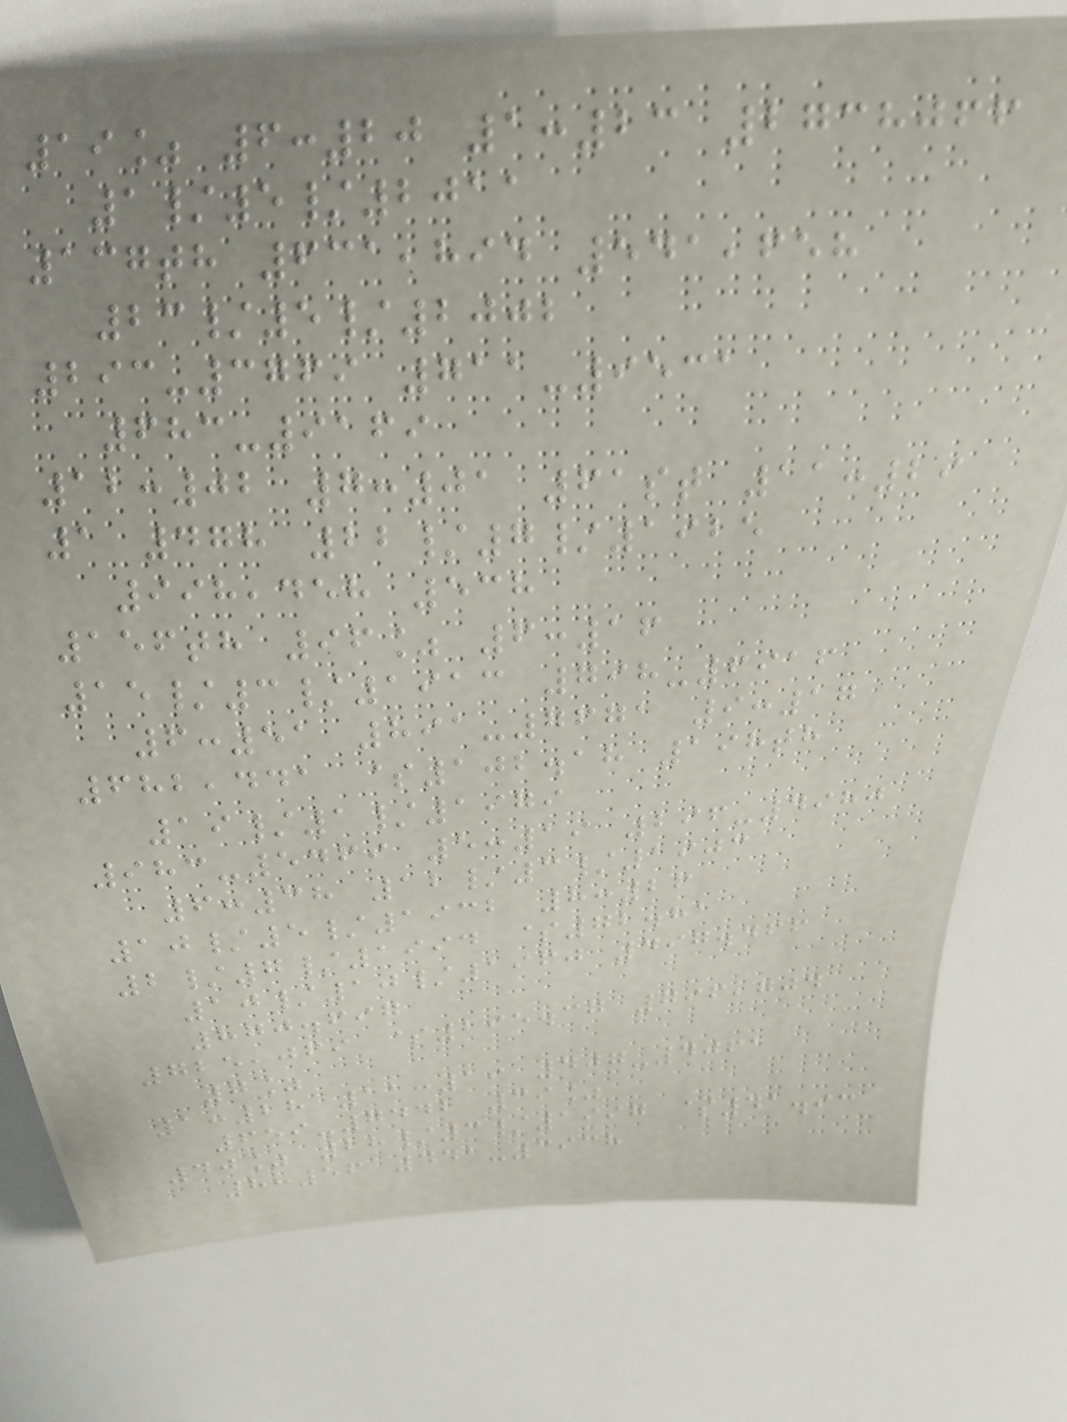19% 6:20 1:23 2738066
1/5/2011
137th 631,894 541,658
23/5/2002
293-3769 711-9531
683-9169
12:02 7:01 61st 11:29
1 478 22/7/1925
998,458 538
156th 96% 6:16
15/3/1913 798-6916
6:51 891-7671 9:17
682,441 $102.18 198th
19/1/1979
983-5469 5:19 296-4980
6:38 12/3/1903
10/5/1932 8:26
2/7/1994 $72.81
10/10/1960 497.466
870.697
725,069 $295.37 796,704
7%
1:28 11:19 407-4061
659-7442 39%
40% 28/3/1997 $41.93
8:56 441-3938
